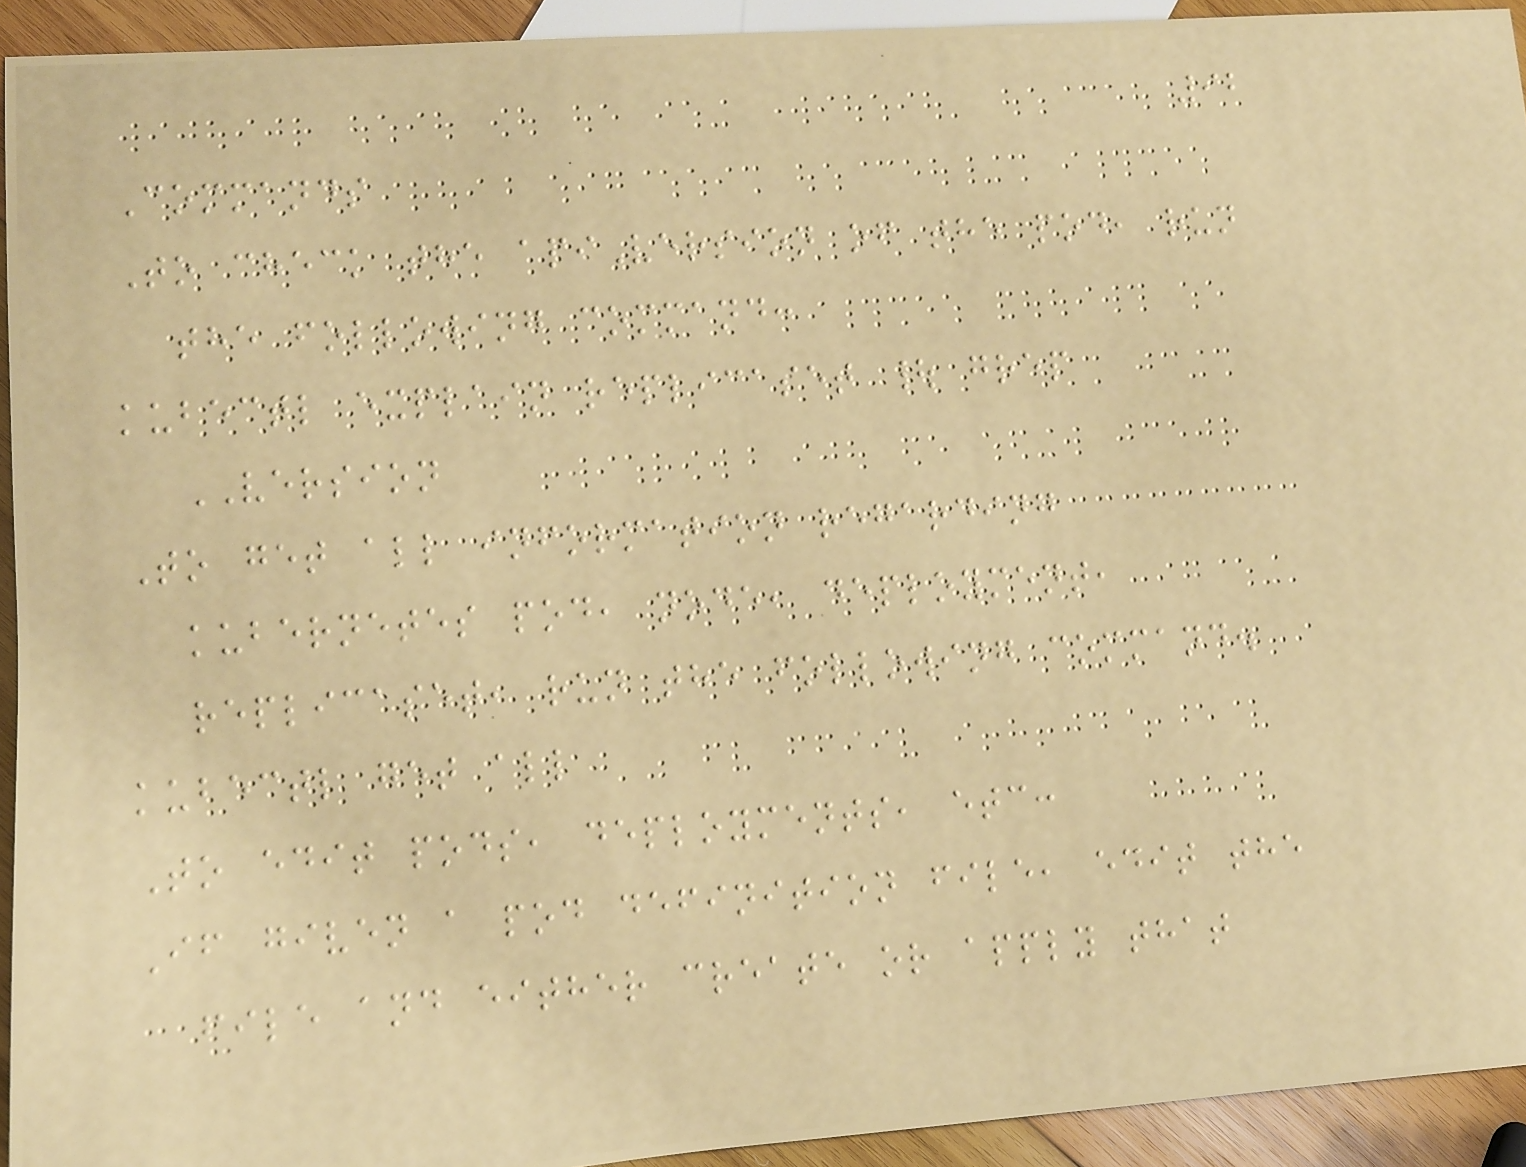92
Commands
To check the apiVersion of the pod, run
the following command:
kubectl explain replicaset | grep
VERSION
To get all information regarding
kubernetes pod, node, deployment,
replicaset, run the following command.
kubectl get all
To edit pods, deployments, etc:
If given a pod definition file, edit the
file and either create or apply that
